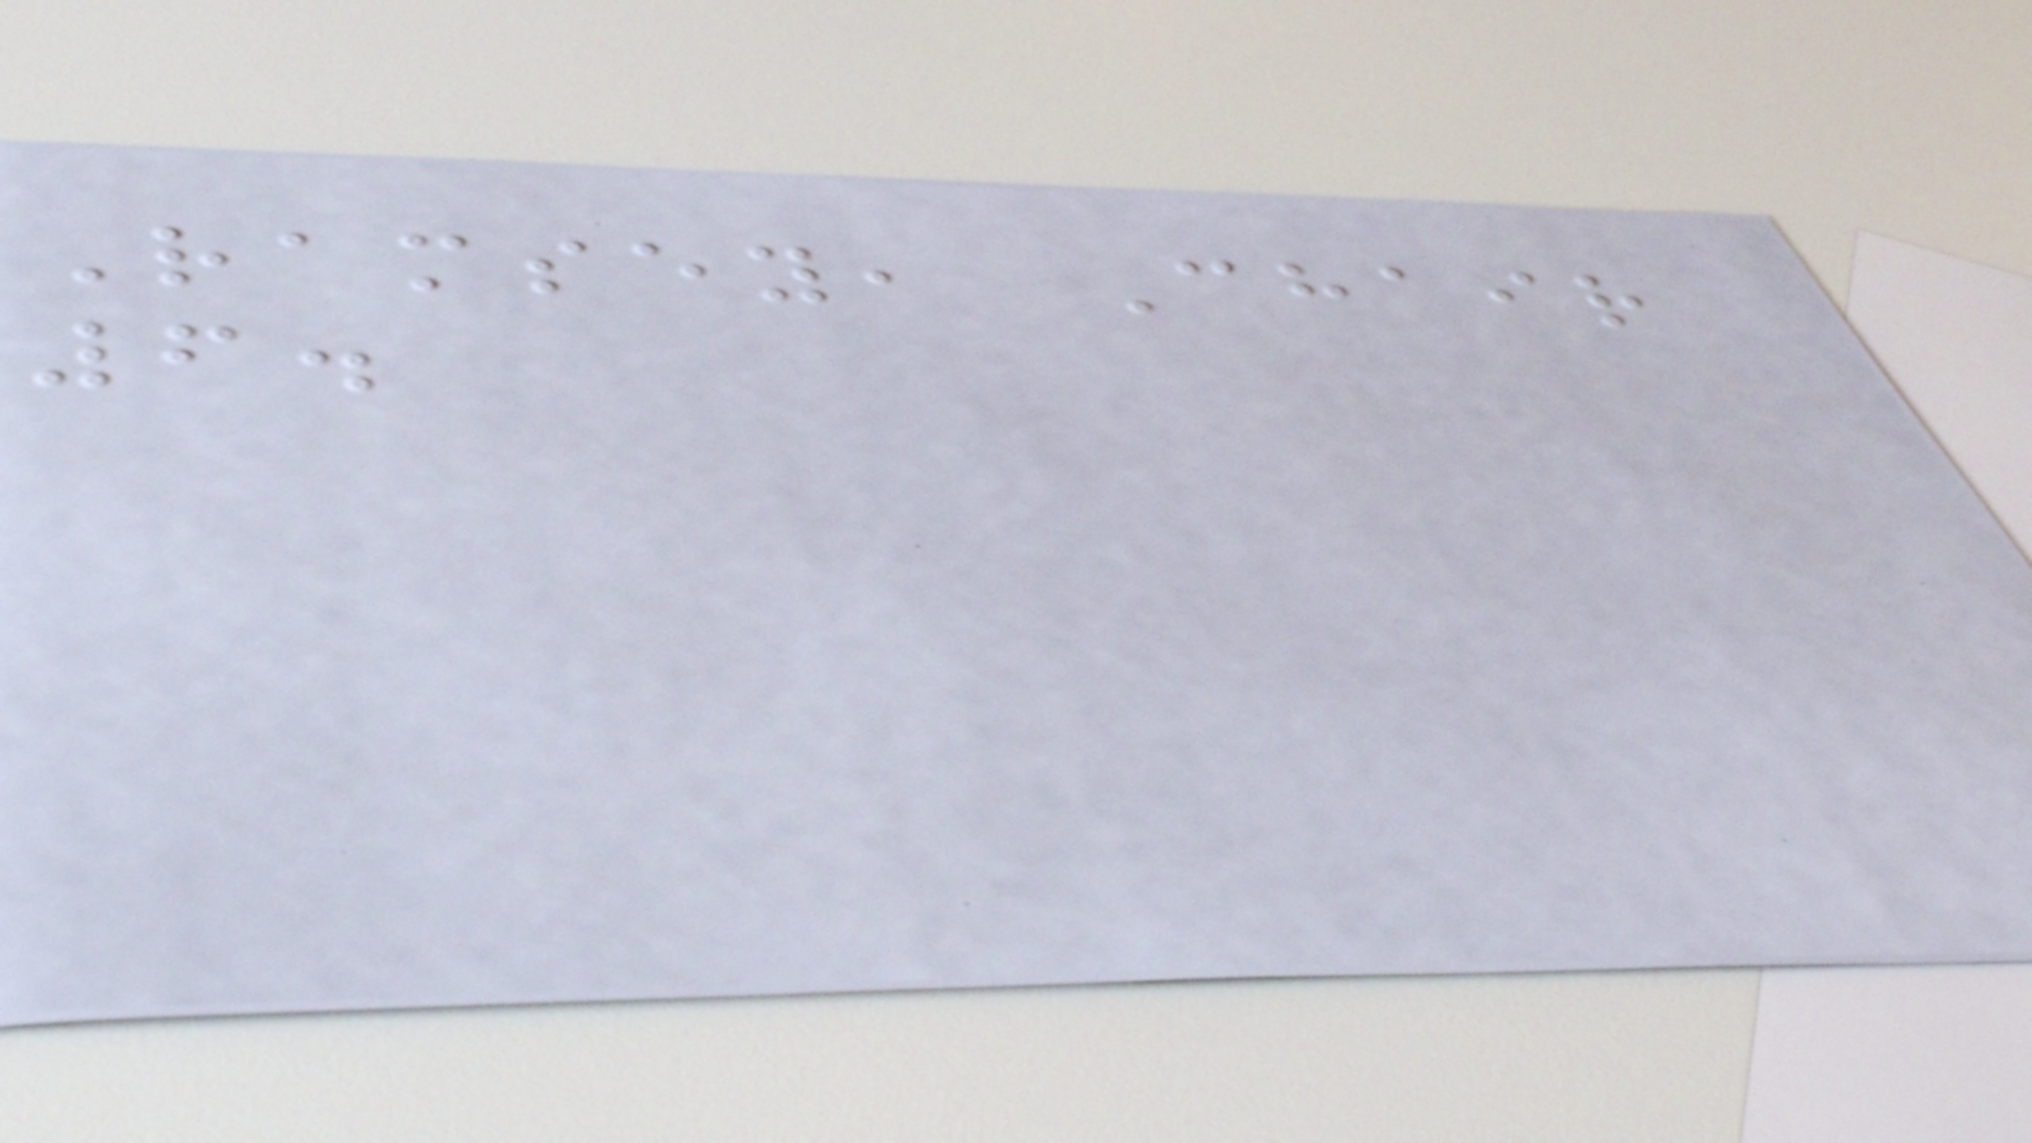Ramsey, Chair
6.
